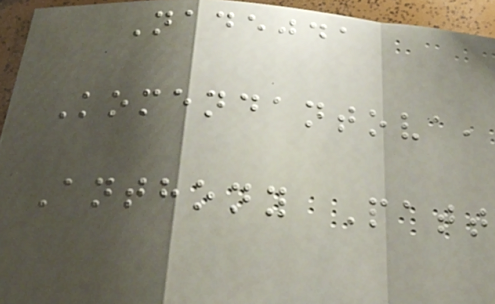Nadejda
Komendantova,
Anthony Patt
